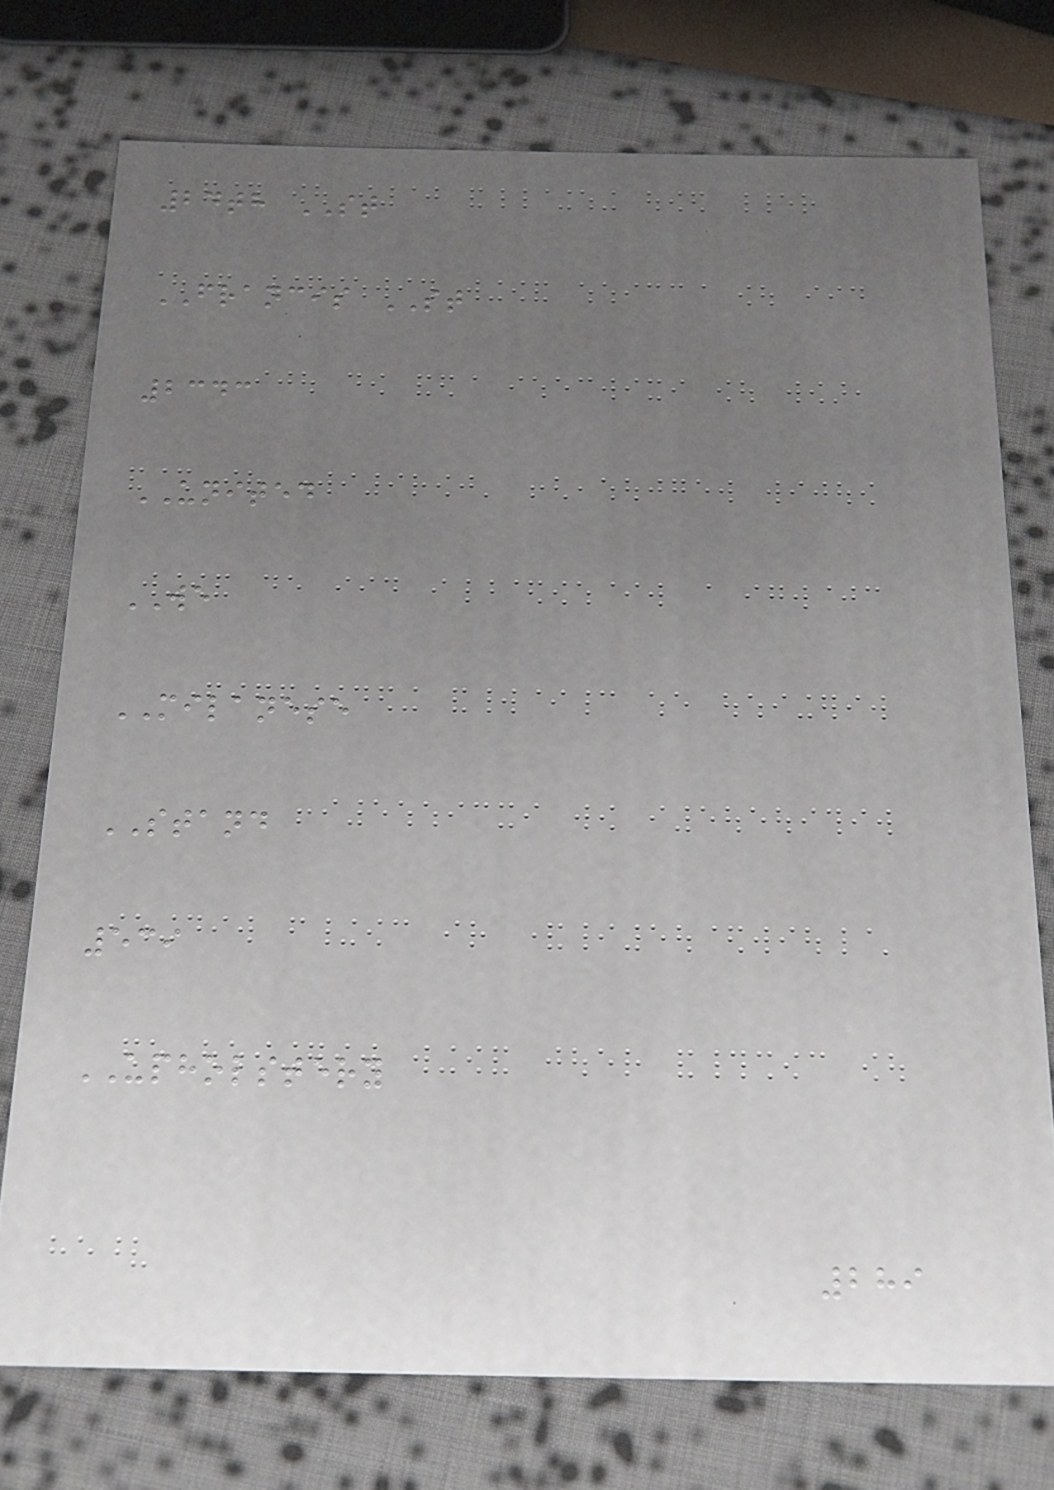24th ST
FRANCIS ST
2343
UNITED
WE
MILANESE
STAND
539
UPHOLSTERY
289
